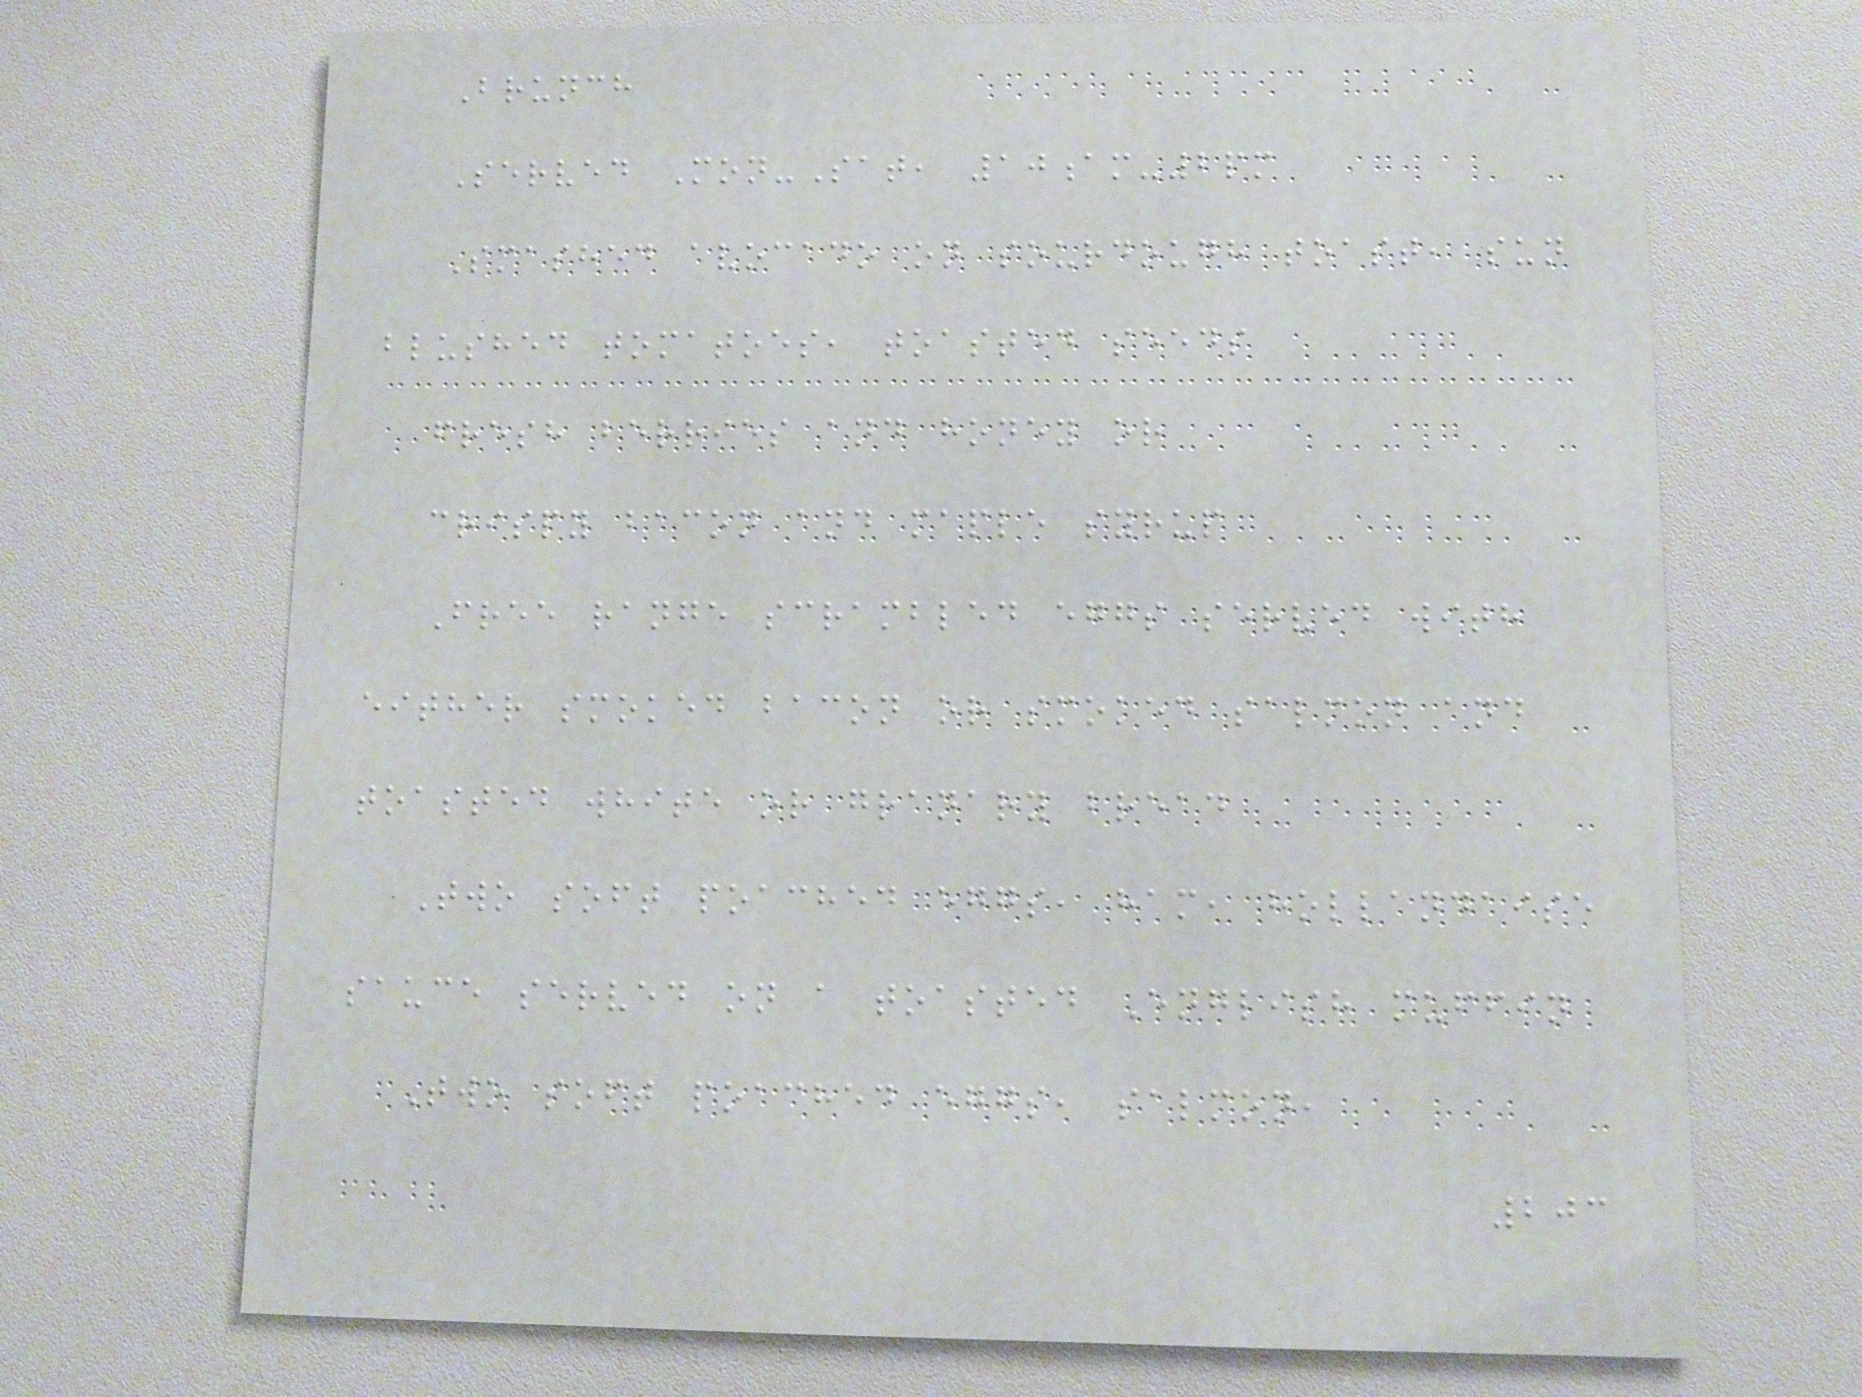Brunch
Served Mon-Sat, 10am-2pm
Smashed avocado on sourdough toast, sun
blushed tomatoes, toasted seeds
fresh berries and honey or
crispy bacon and maple syrup
Free range scrambled eggs served with
either smoked bacon or smoked salmon and
toasted white or granary bread
Two soft poached eggs, ham, hollandaise
sauce served on a toasted English muffin
Two soft poached eggs, salmon,
203
